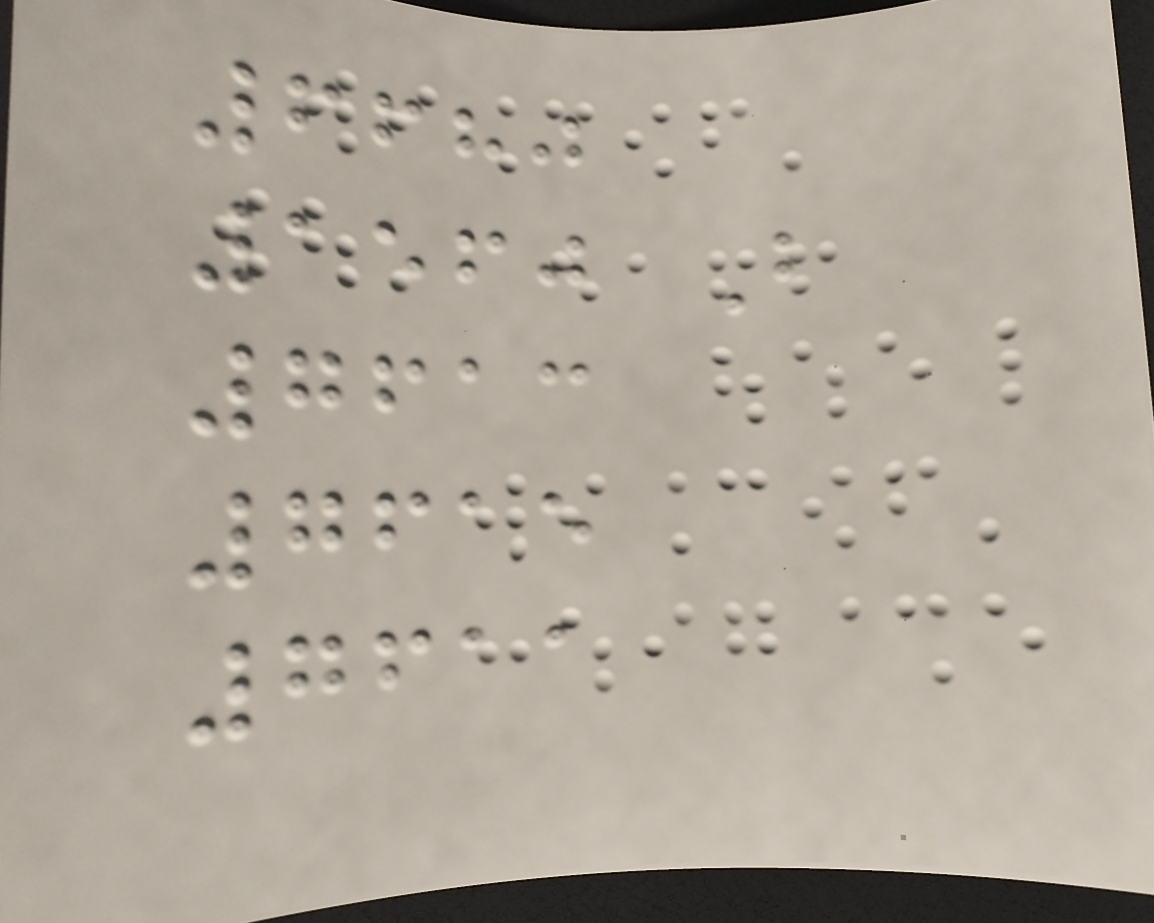6680
1560 B
7613
7615
7611
